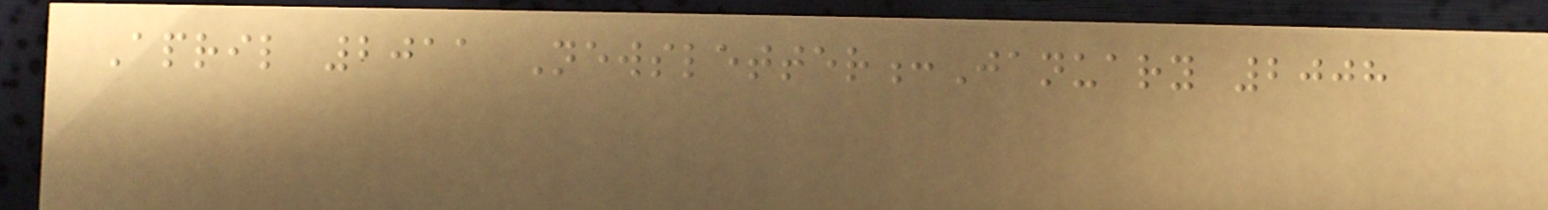April 2011 Newsletter:January 2008
